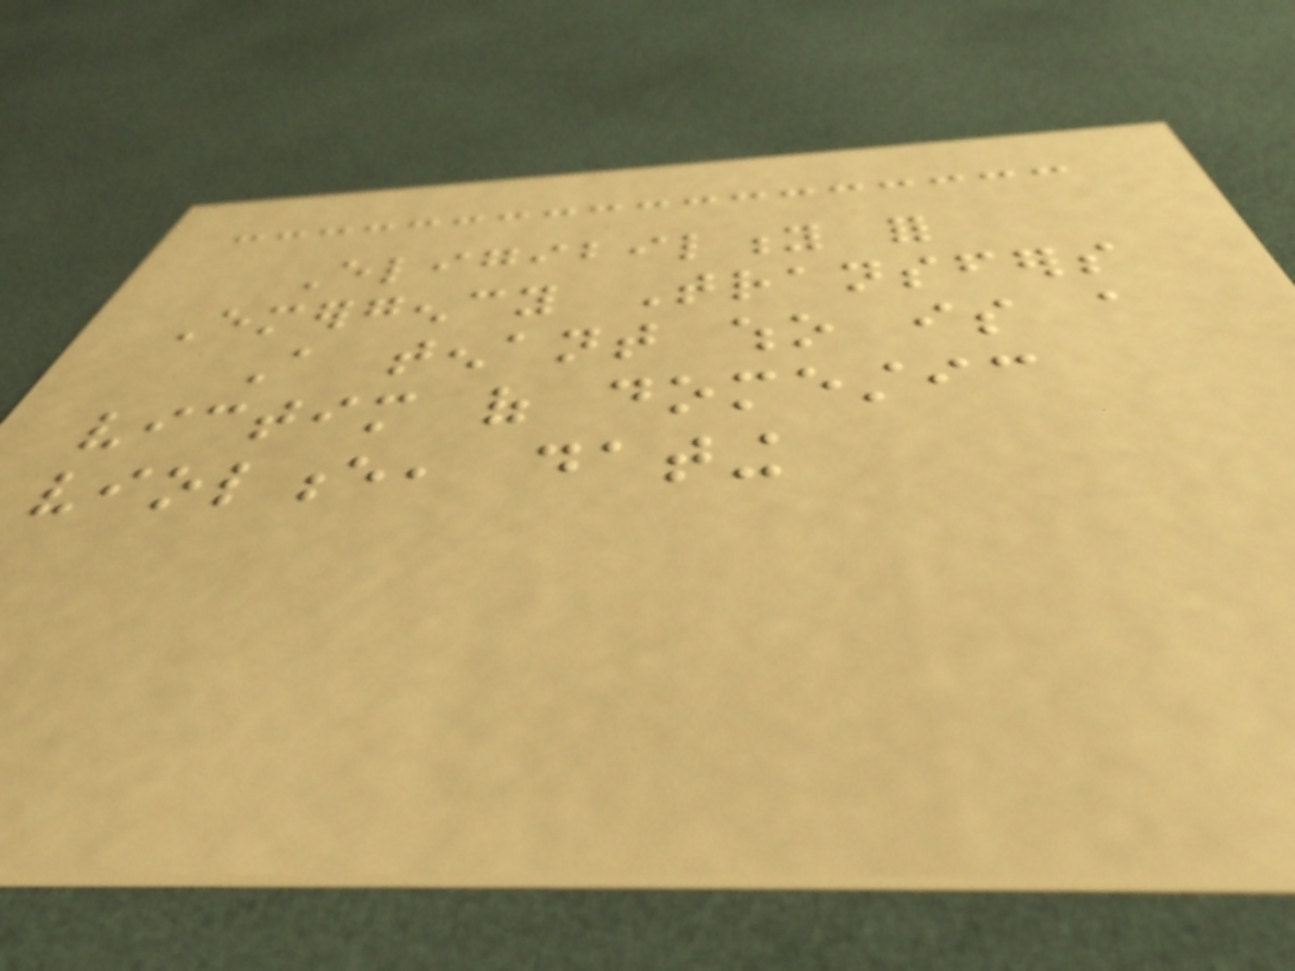Eligibility for
Emergency Transfers
A tenant who is a
victim of domestic
violence, dating
